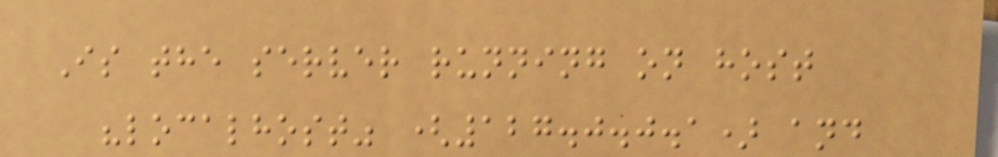Is the server running on host
"localhost" (127.0.0.1) and
